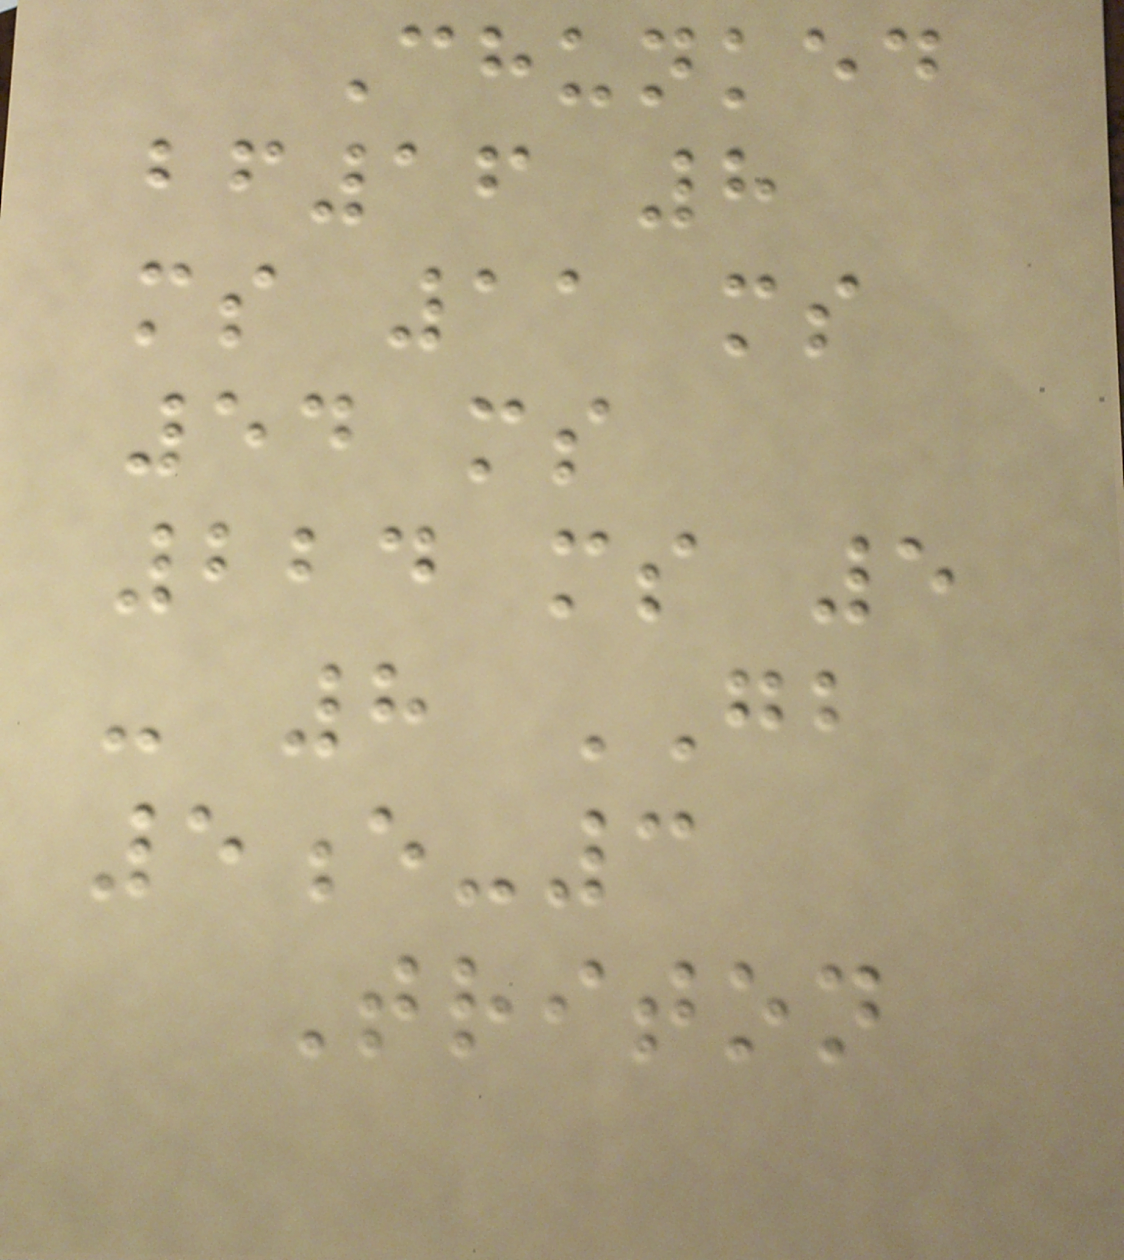Chunked
bf16 8
ms 11 ms
54 ms
224 ms 5
- 8 GB
5e-3
Triton
